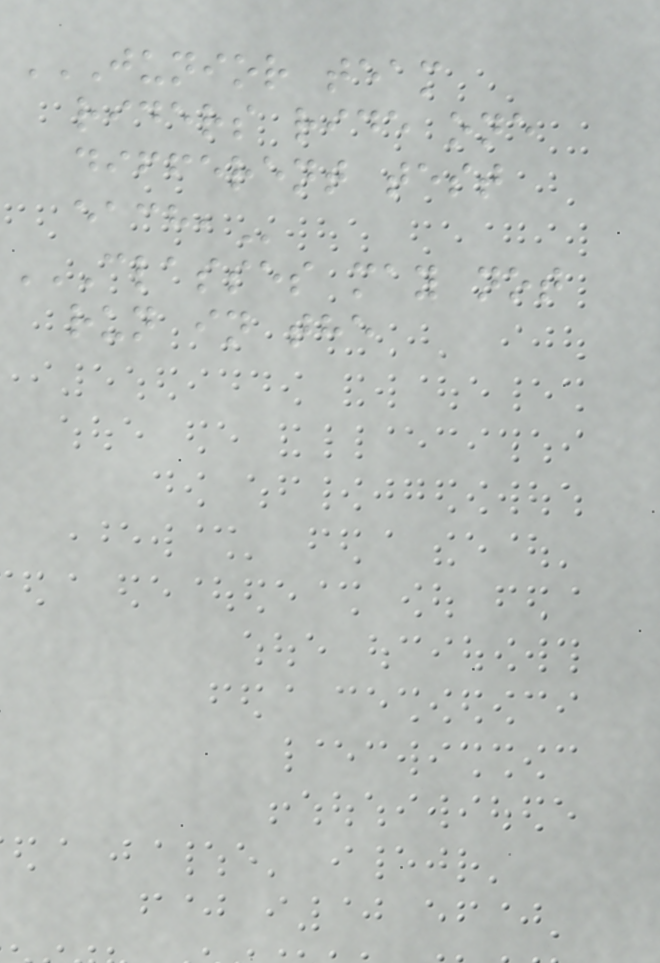JUNIOR TEAM
RIDERS RIDE ONE
DIFFERENT TEST
EACH,
CLASSES MAY NOT
RUN IN THE
